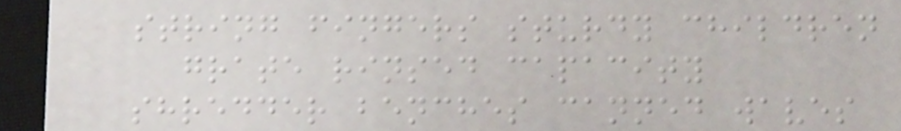string fingers sturdy children
grate rinsed capacity
shredder benches canned waves
